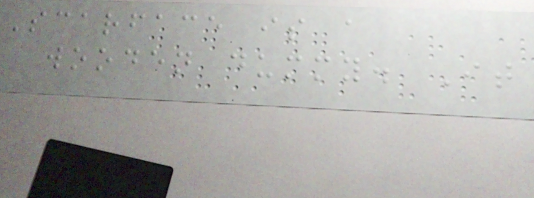Scarface is a
wooden dummy. It
